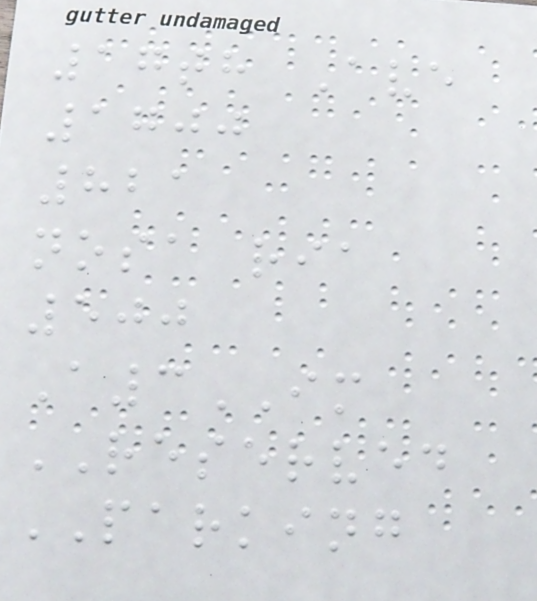17th Ave
1700
821
nosa ria
500
A3IM
RESERVED
PARKING
